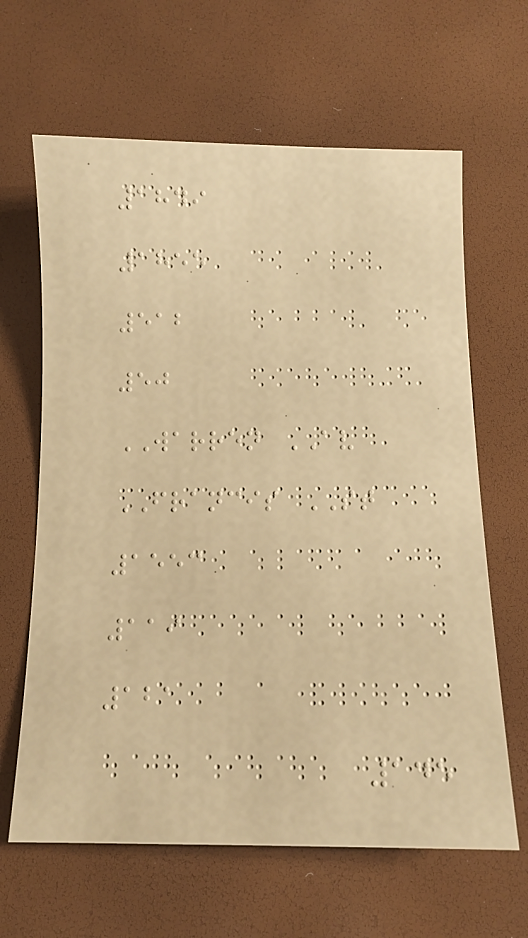1849
1855
512
50
WARREN AV
FRANCIS ST
1553
119
121
145
